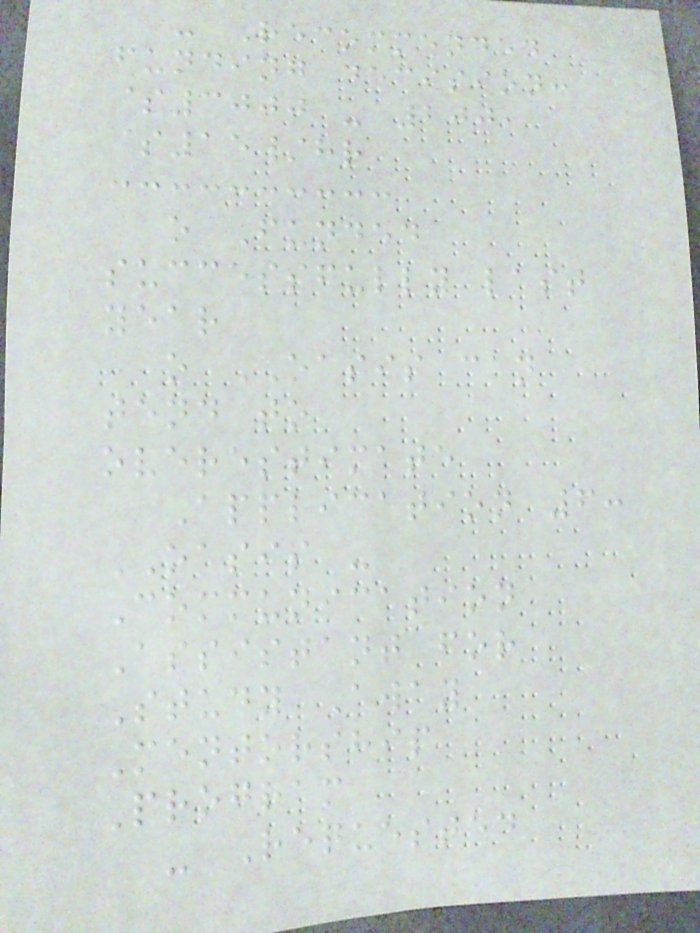- Recommended
funding decision:
$3000 - 200,
$15/hr
o Funded
successfully last
year
o OASIS can
tend to
overestimate
Application 6:
OASIS -
Communication
Assistant for
Study Away
Mentorship
Program
- Requested
